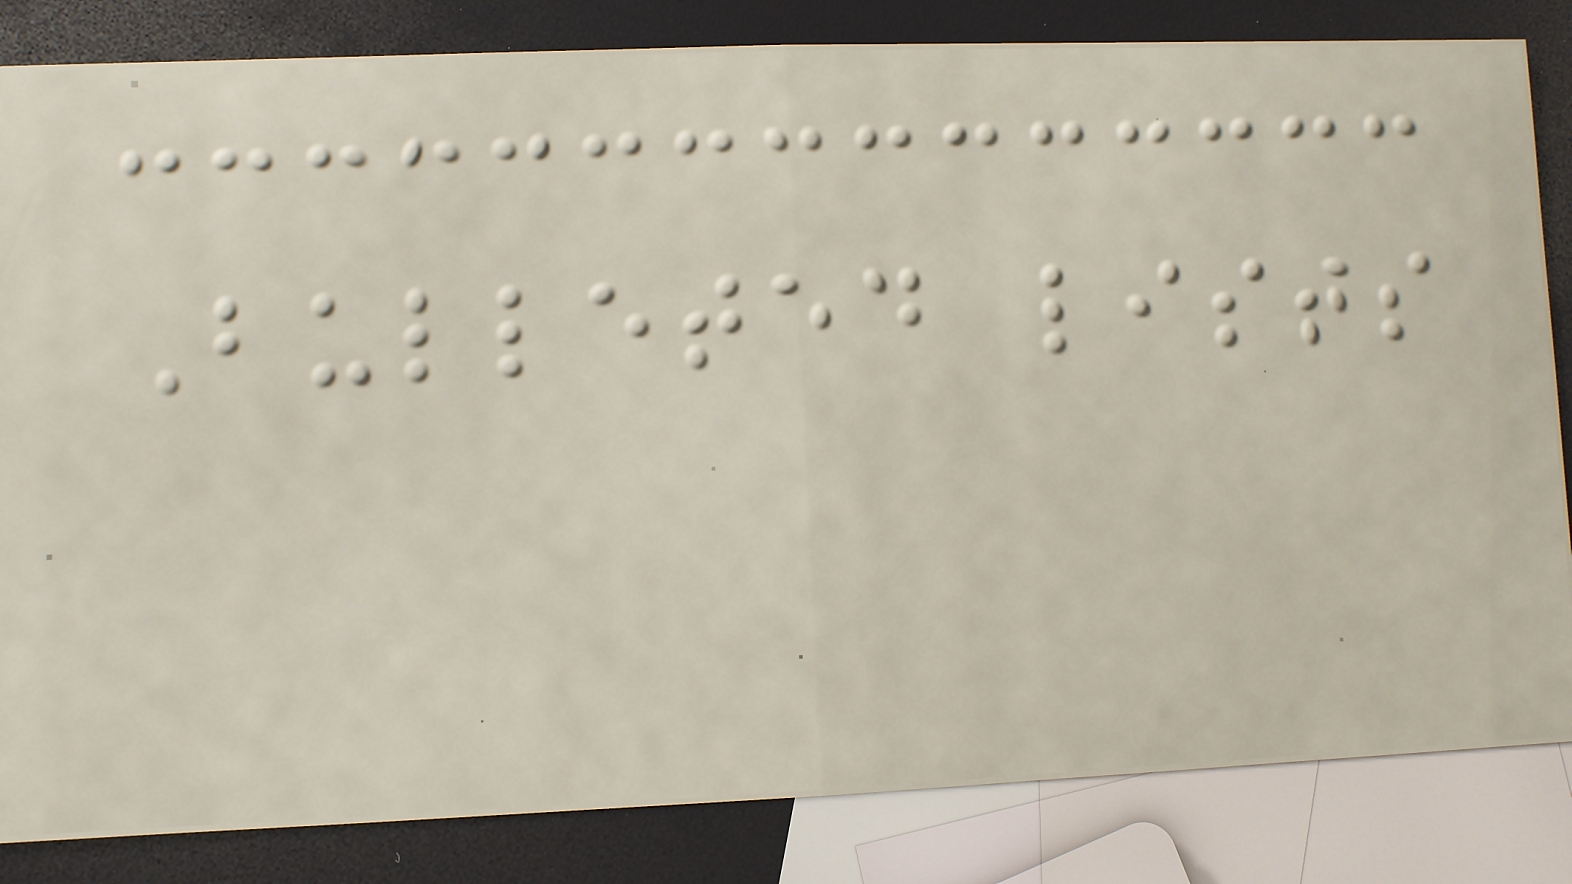Bulleted lists
